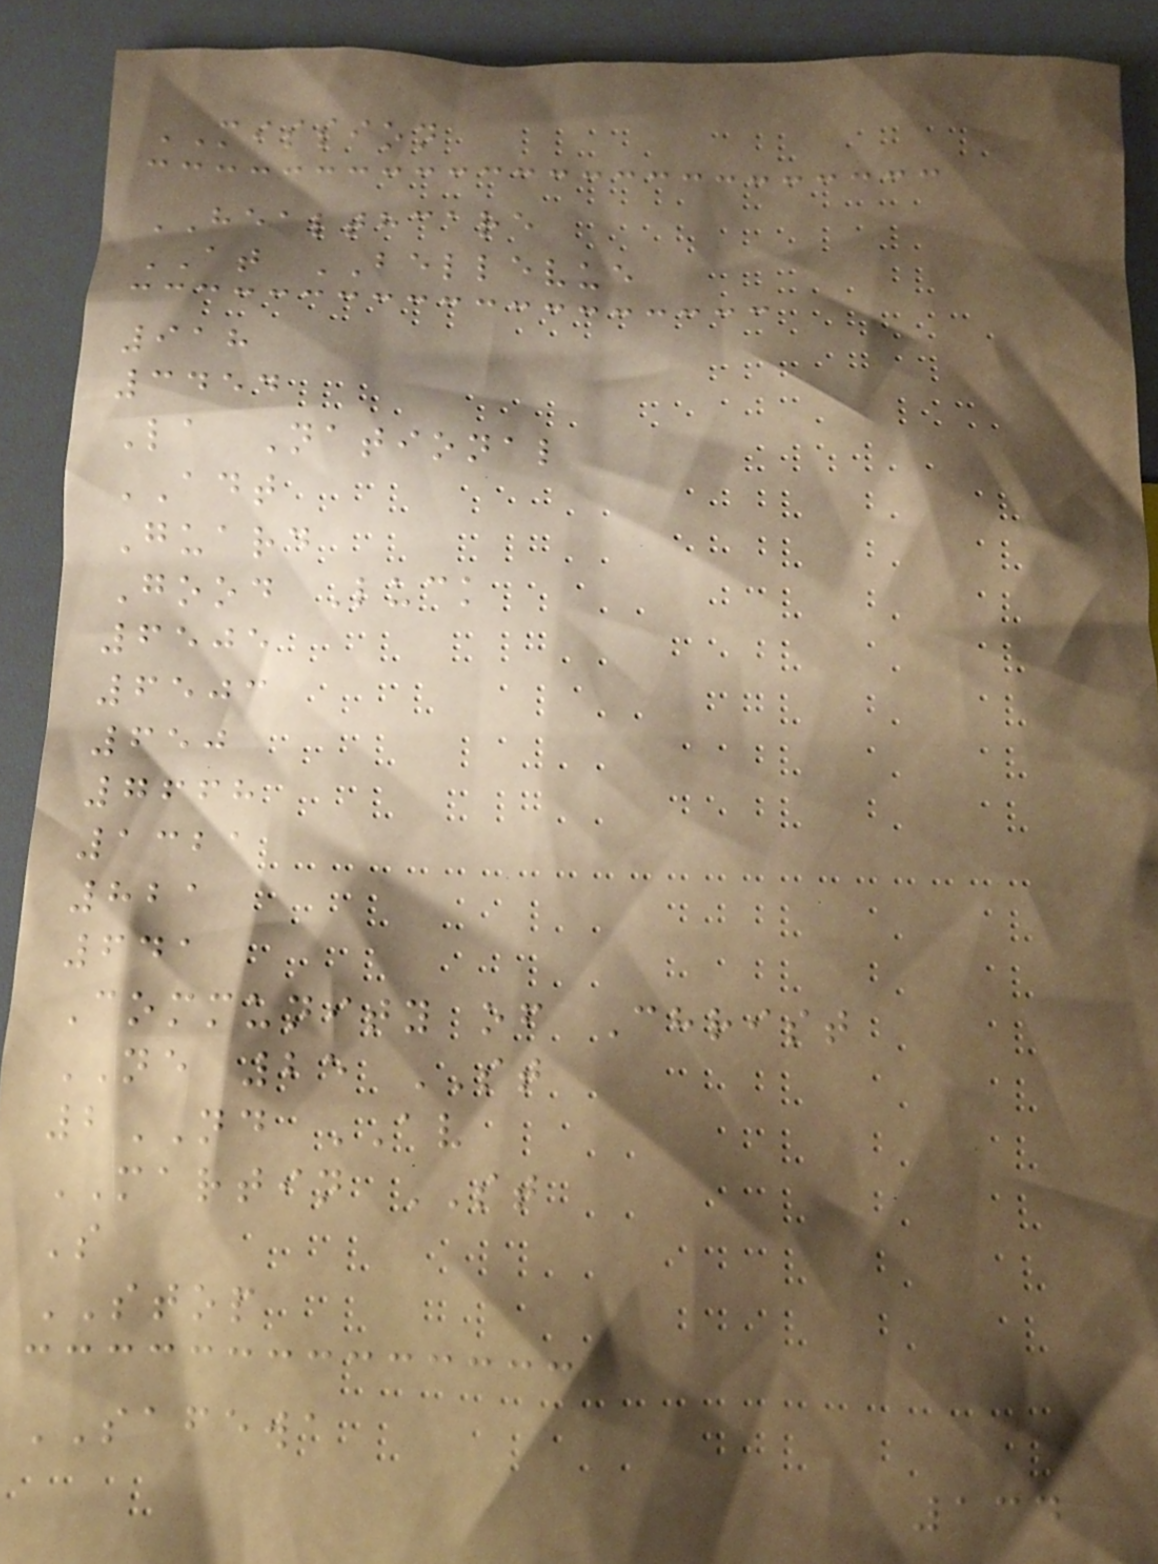MISSION
HEALTHCARE
AT BELLEVUE
918
3454
La National
ADT
Guard
Good Luck
6505
6503
650
7668
1321
821
641
Community of Christ
NE 25 ST
2ND AV
MARTIN ST
S
STOP
SAFEWA
134
